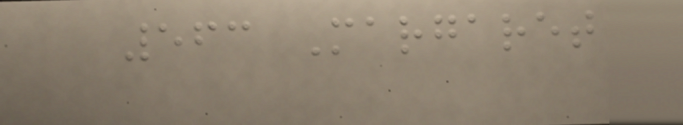563 Margaret
